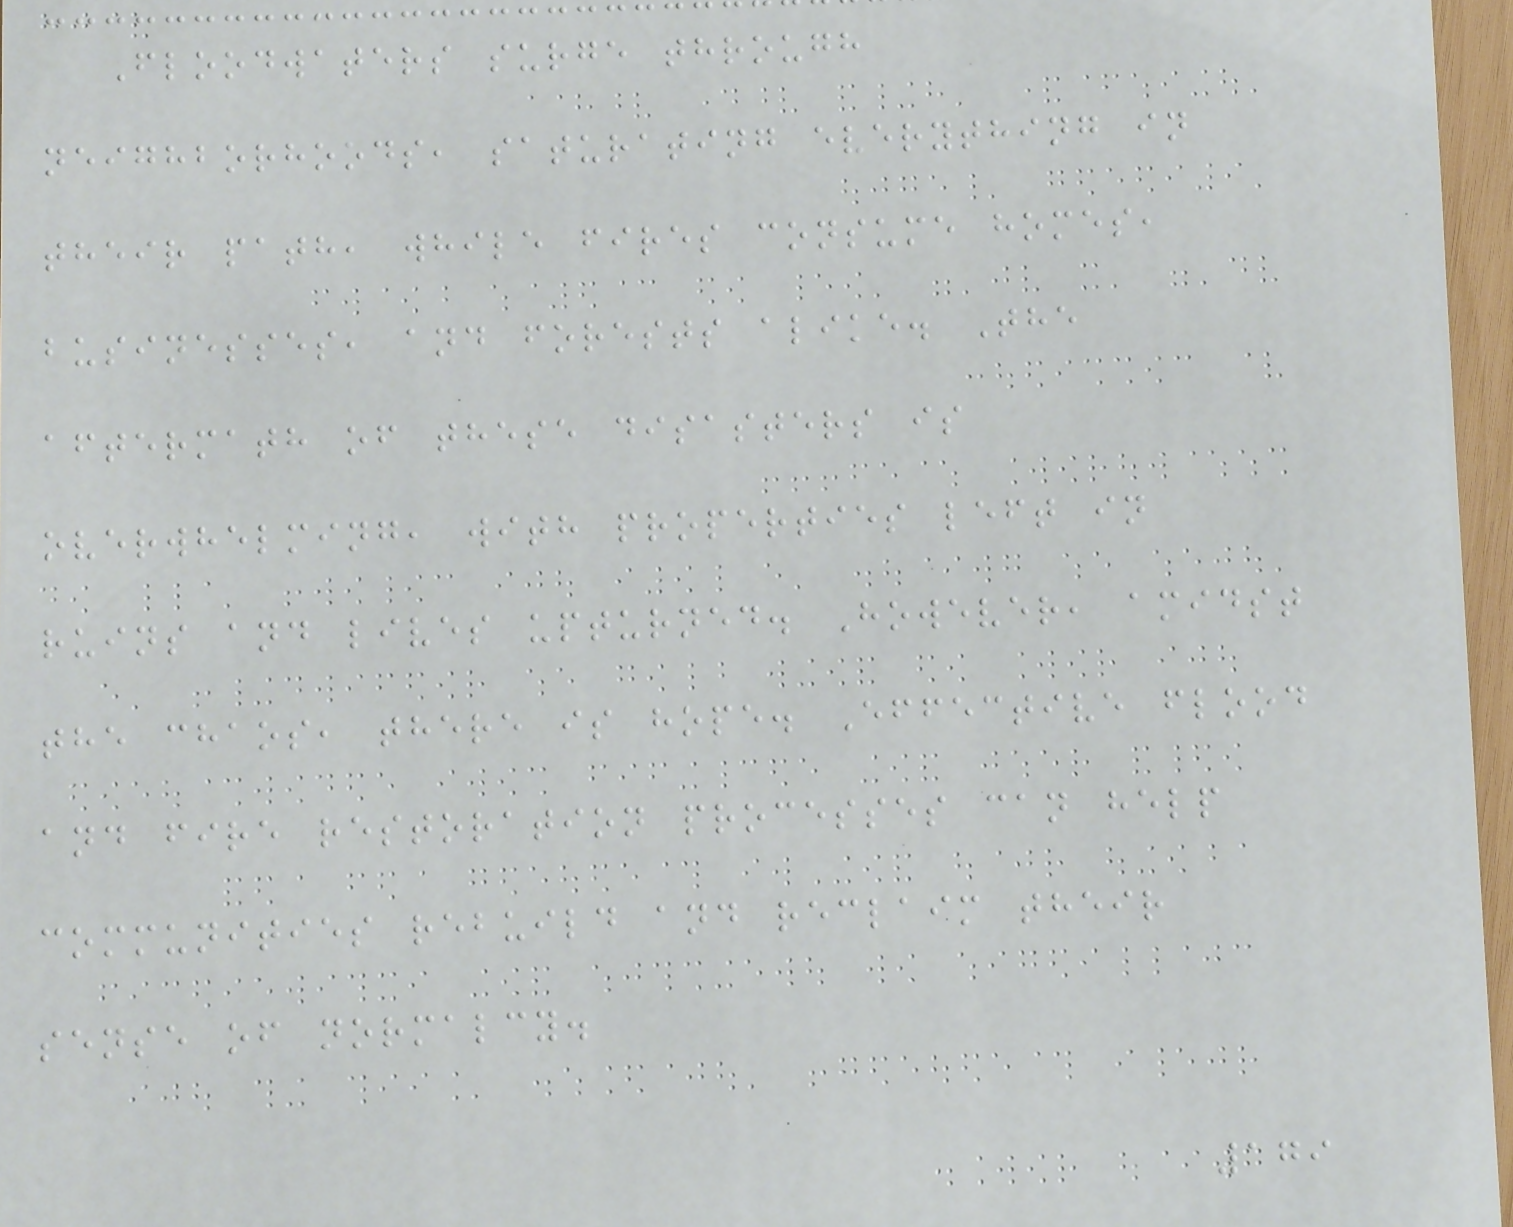Floodwaters surge through
neighborhoods, saturating everything in
their path, while fires consume homes,
businesses, and forests alike. The
aftermath of these disasters is
overwhelming, with properties left in
ruins and lives upturned. However, amidst
the chaos, there is hope. Effective flood
and fire restoration processes can help
communities rebuild and reclaim their
sense of normalcy.
179
